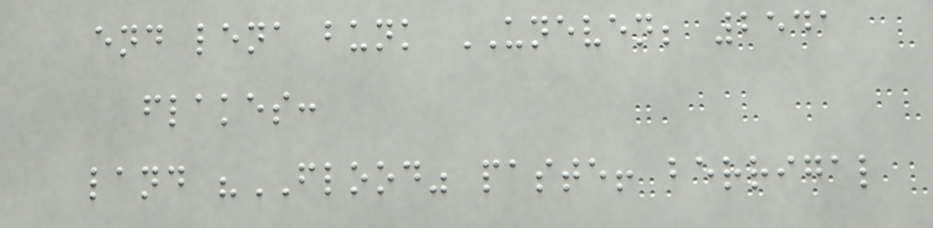end lena bunk UNEVEN; 2541
flakes:
land "FLOOD" paste! berrigal
